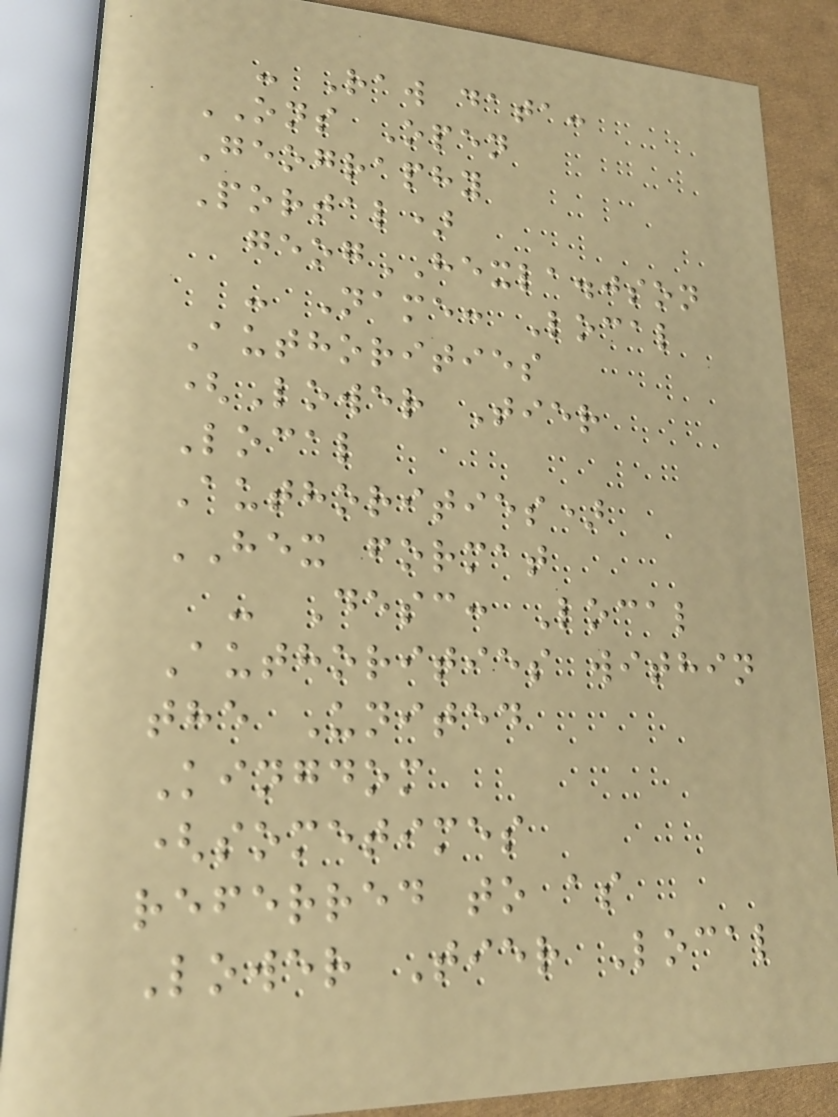- Raw data:
ONS Open
Geography
Portal)
geogHEXLA.json
- Name: Local
Authorities
(Lower Tier
Local
Authorities)
HEX format
- Desc: Local
Authorities within
the United
Kingdom
(sometimes
referred to as
Lower Tier Local
